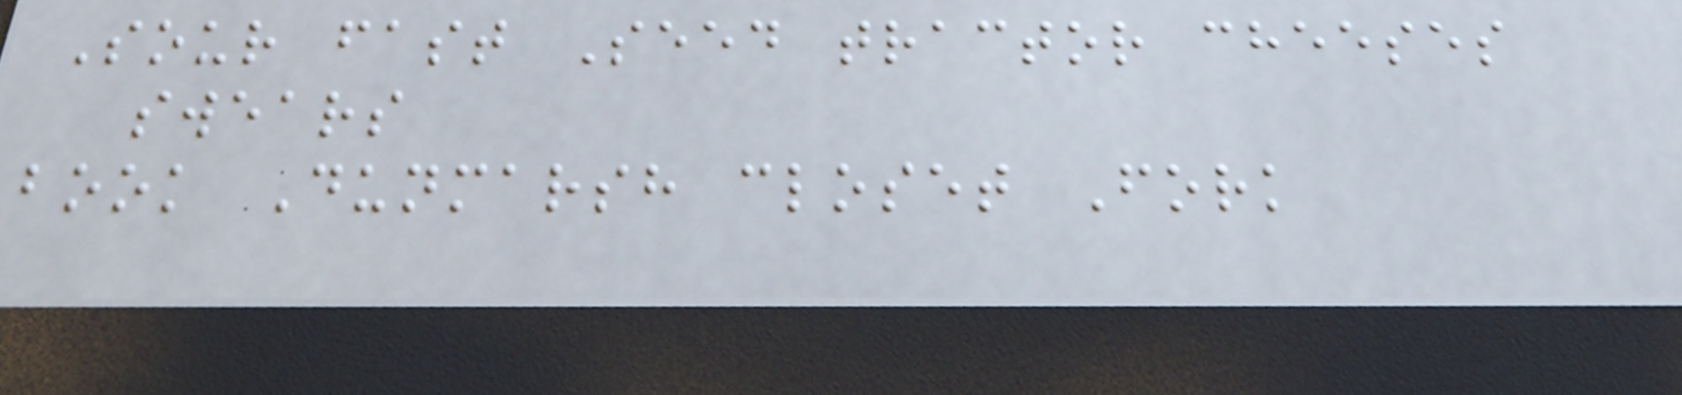Sour fast Seed tractor cheeses
swears
book Dunmarsh closet Fork
